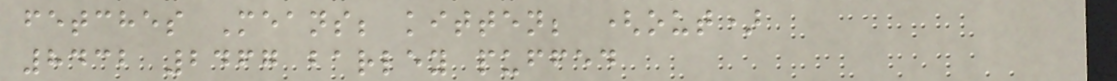fetches Means; kitten; (out)
8432 2467 barley puffed
